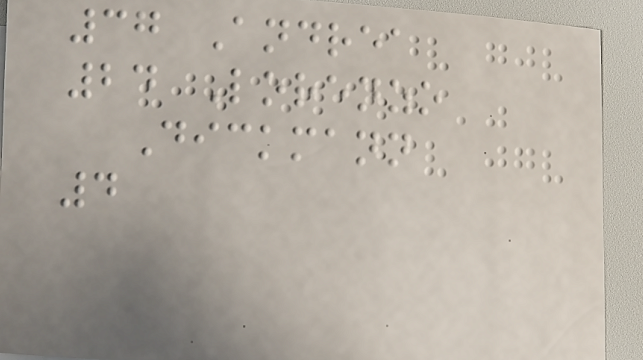37 Andrea
24 Lorenzo
Dickmann
4
